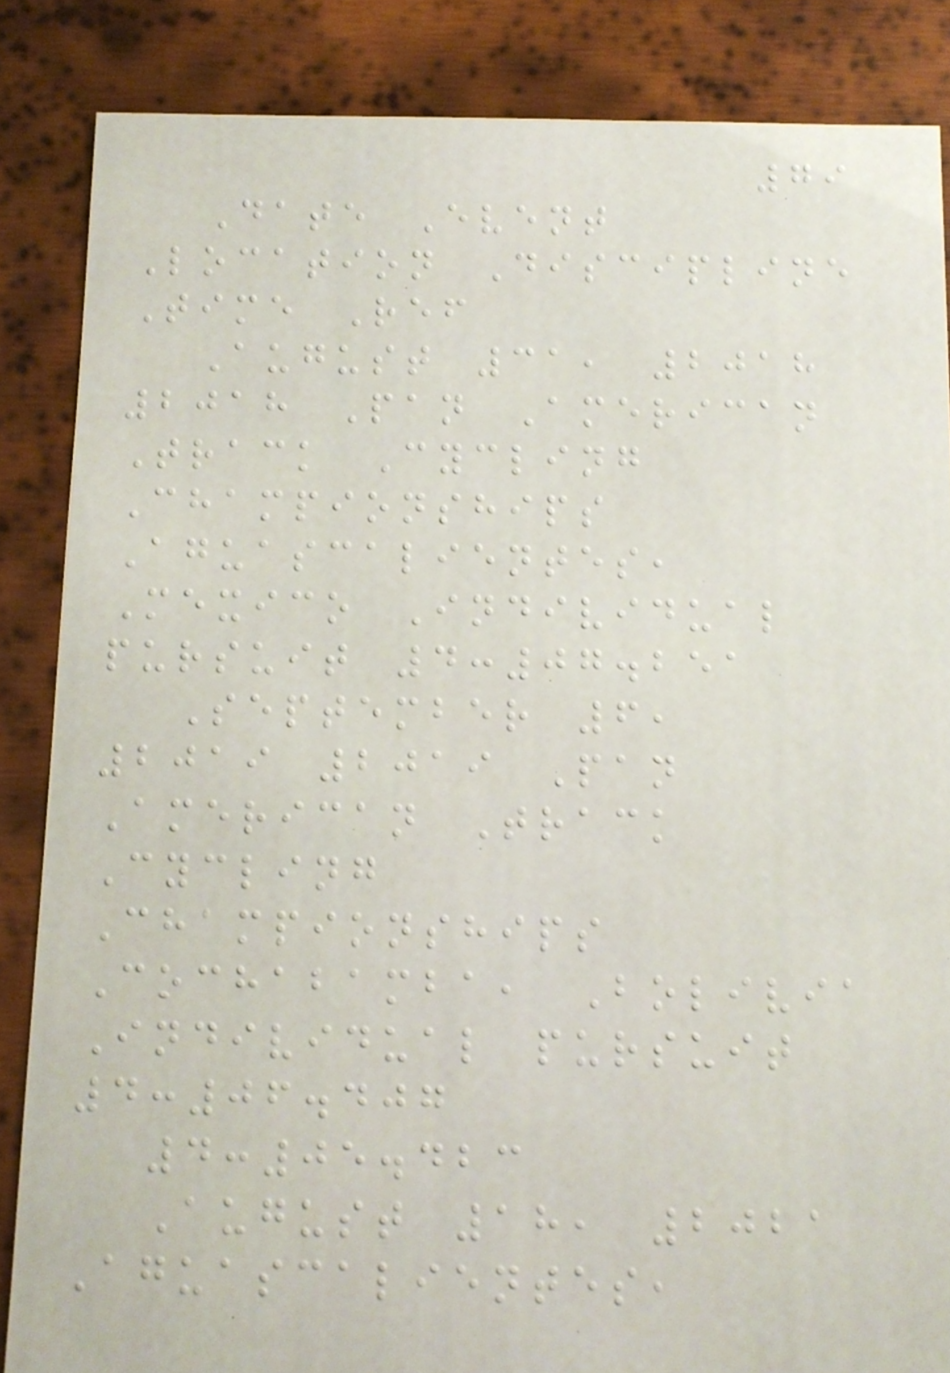79
Date Event
Location Discipline
Time Ref
August 31, 2018
2018 Pan American
Track Cycling
Championships
Aguascalientes,
Mexico Individual
pursuit 4:07.251
September 6,
2019 2019 Pan
American Track
Cycling
Championships
Cochabamba, Bolivia
Individual pursuit
4:06.407
4:05.423
August 18, 2021
Aguascalientes,
